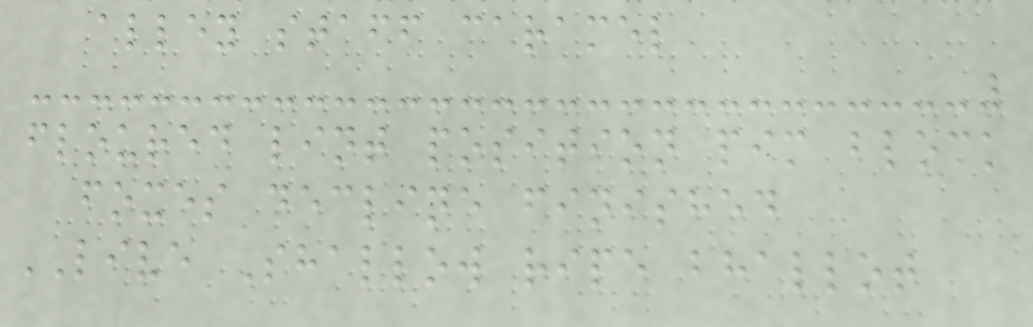alley staff caramel
floured lint position pim block
foxes decline finished
LIVE Shallow ripe bhallot
